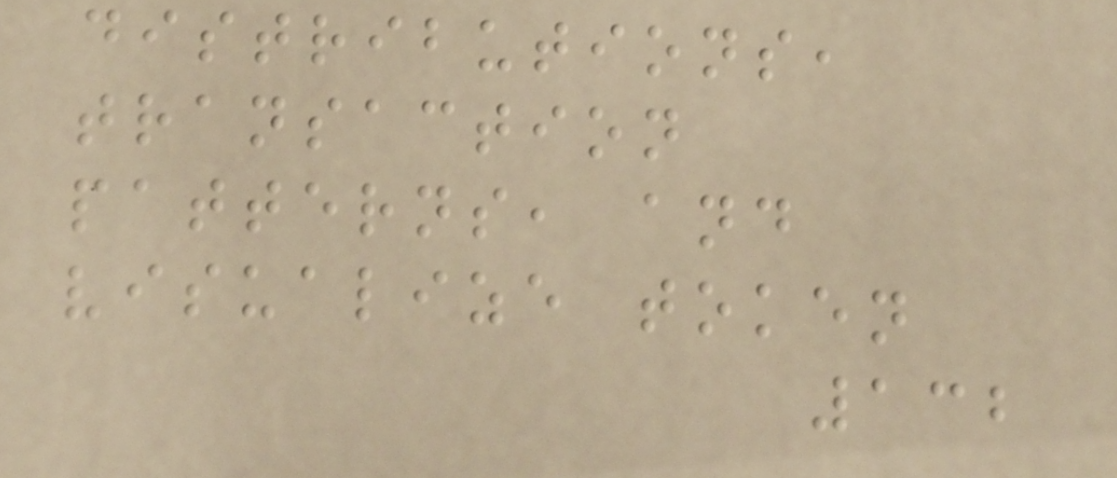distributions,
transaction
patterns, and
visualize token
132
